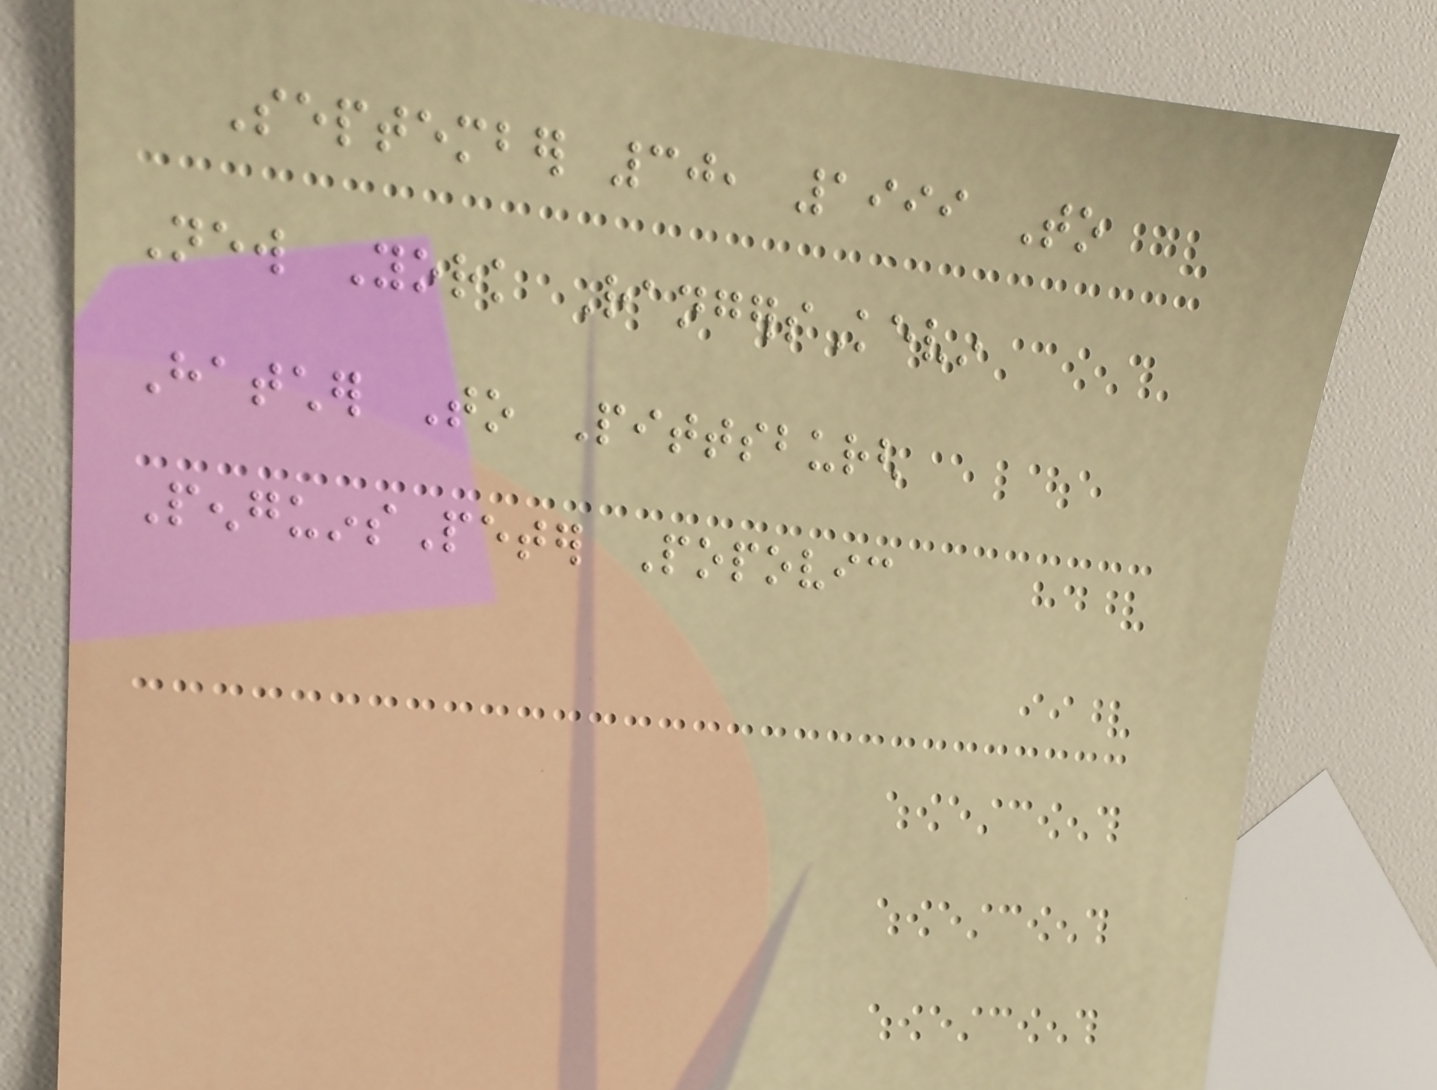September 30, 1999 To
New York RangersKevin
Hatcher To Pittsburgh
PenguinsPeter Popovic
